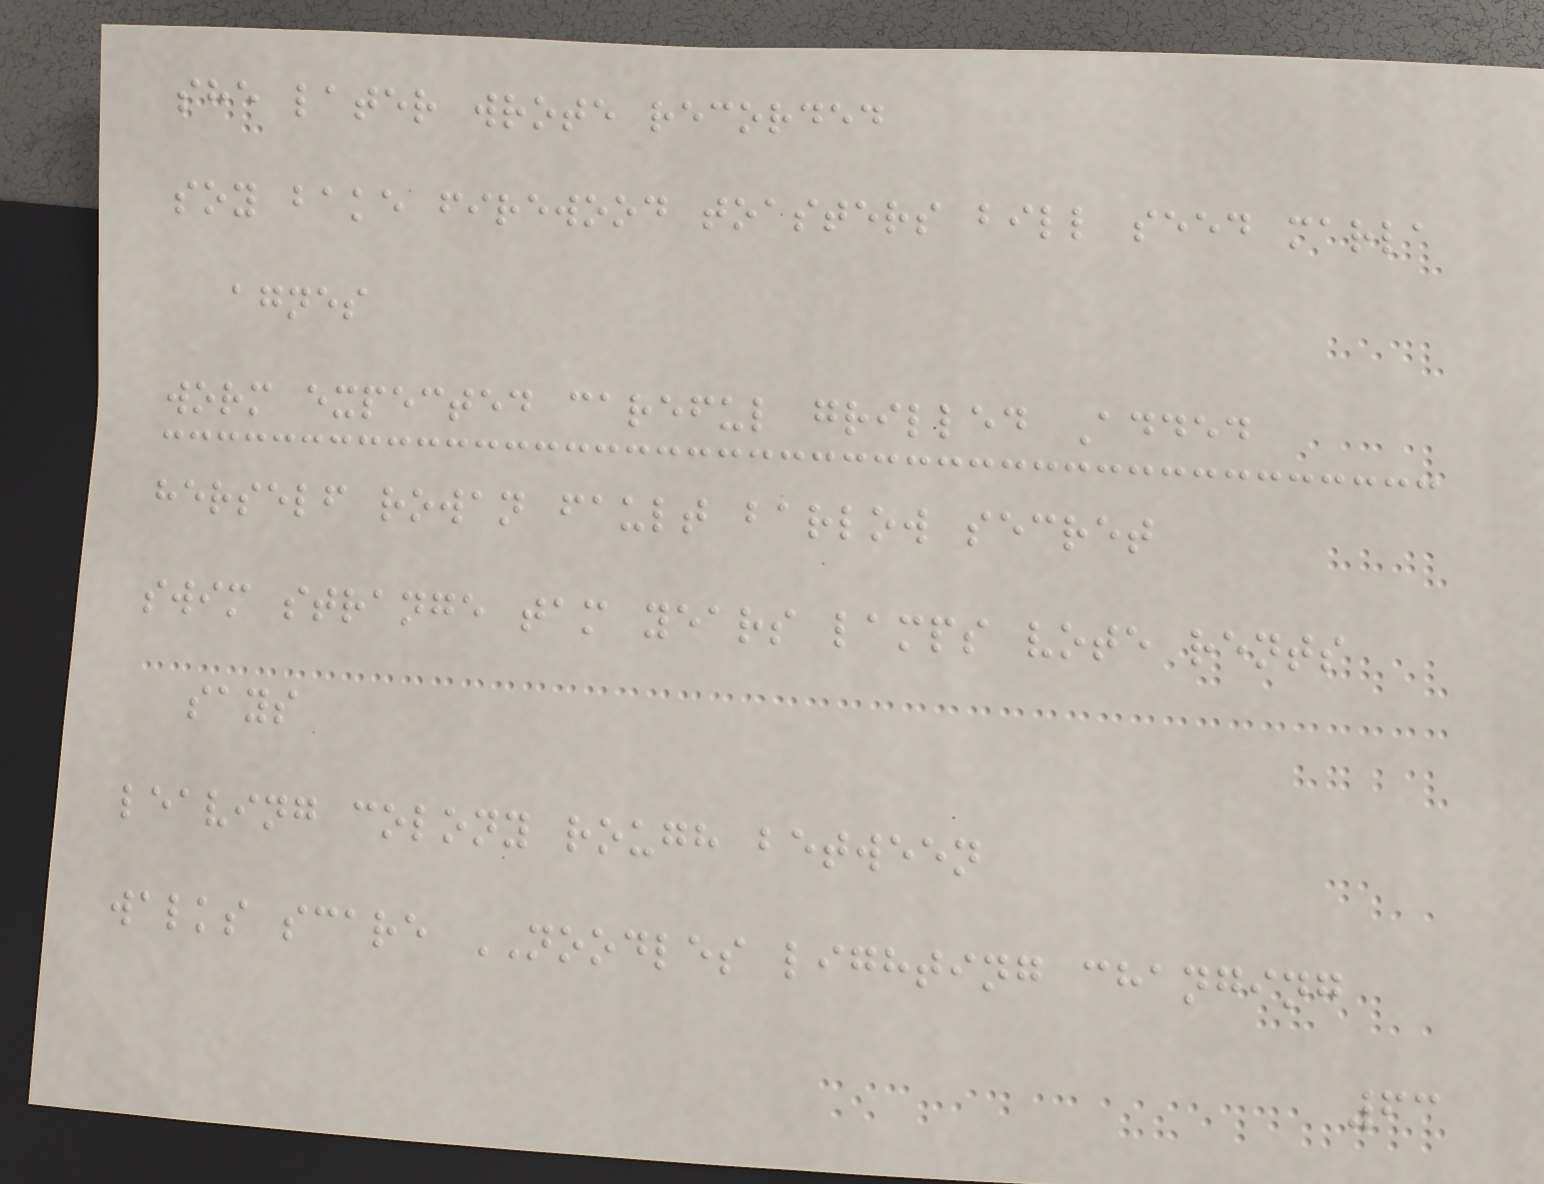she later wrote recorded
soy bake firewood toasters bill seed marla
agnes
worm expected careful grilled Added
herself rowan fault barlow secret
swim strange tam years lamps vote rents
says
leaving colony rough between
walks scare NOODLES lighting changing
63
